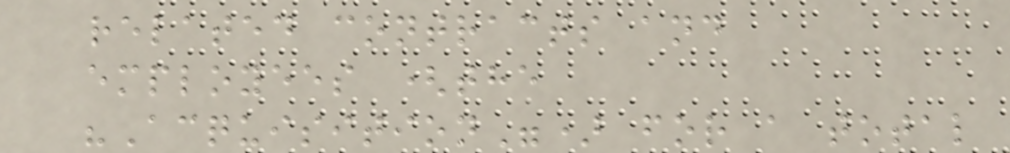related contracts and
employees (the
"Acquisition") for a total
